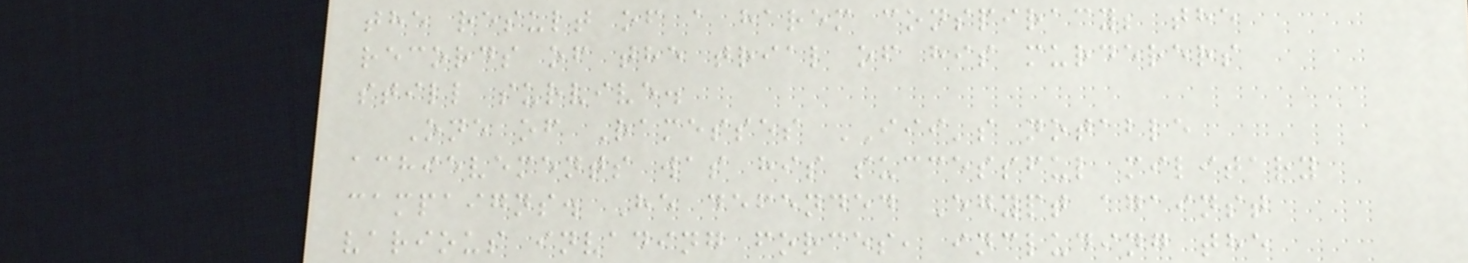the result of a harem conspiracy; the
records of the trial of his murderers
still survive.
One of Ramesses III's notable
achievements was his successful military
campaigns. He defended Egypt against
various invading forces, including the
